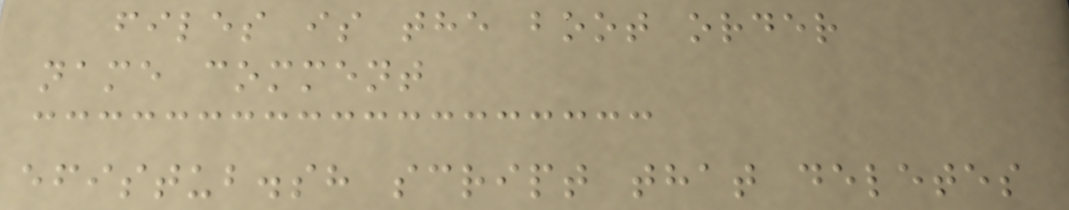files is the boot order
name comment
efistub.sh script that deletes
